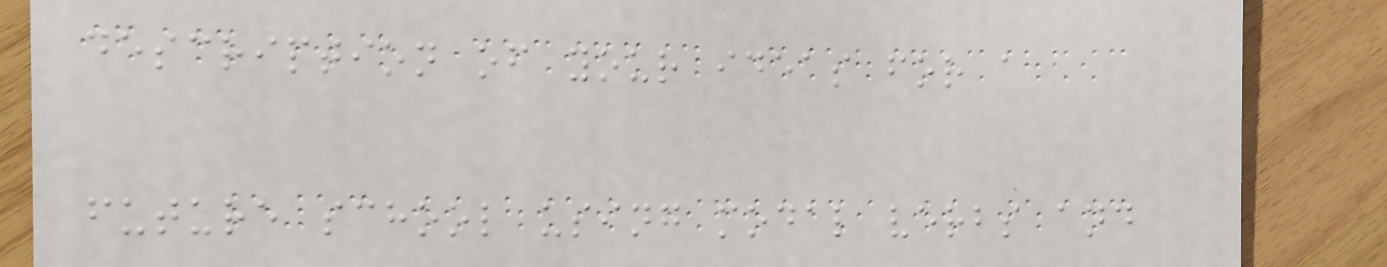description of your ideas for a
future school using modal verbs and
